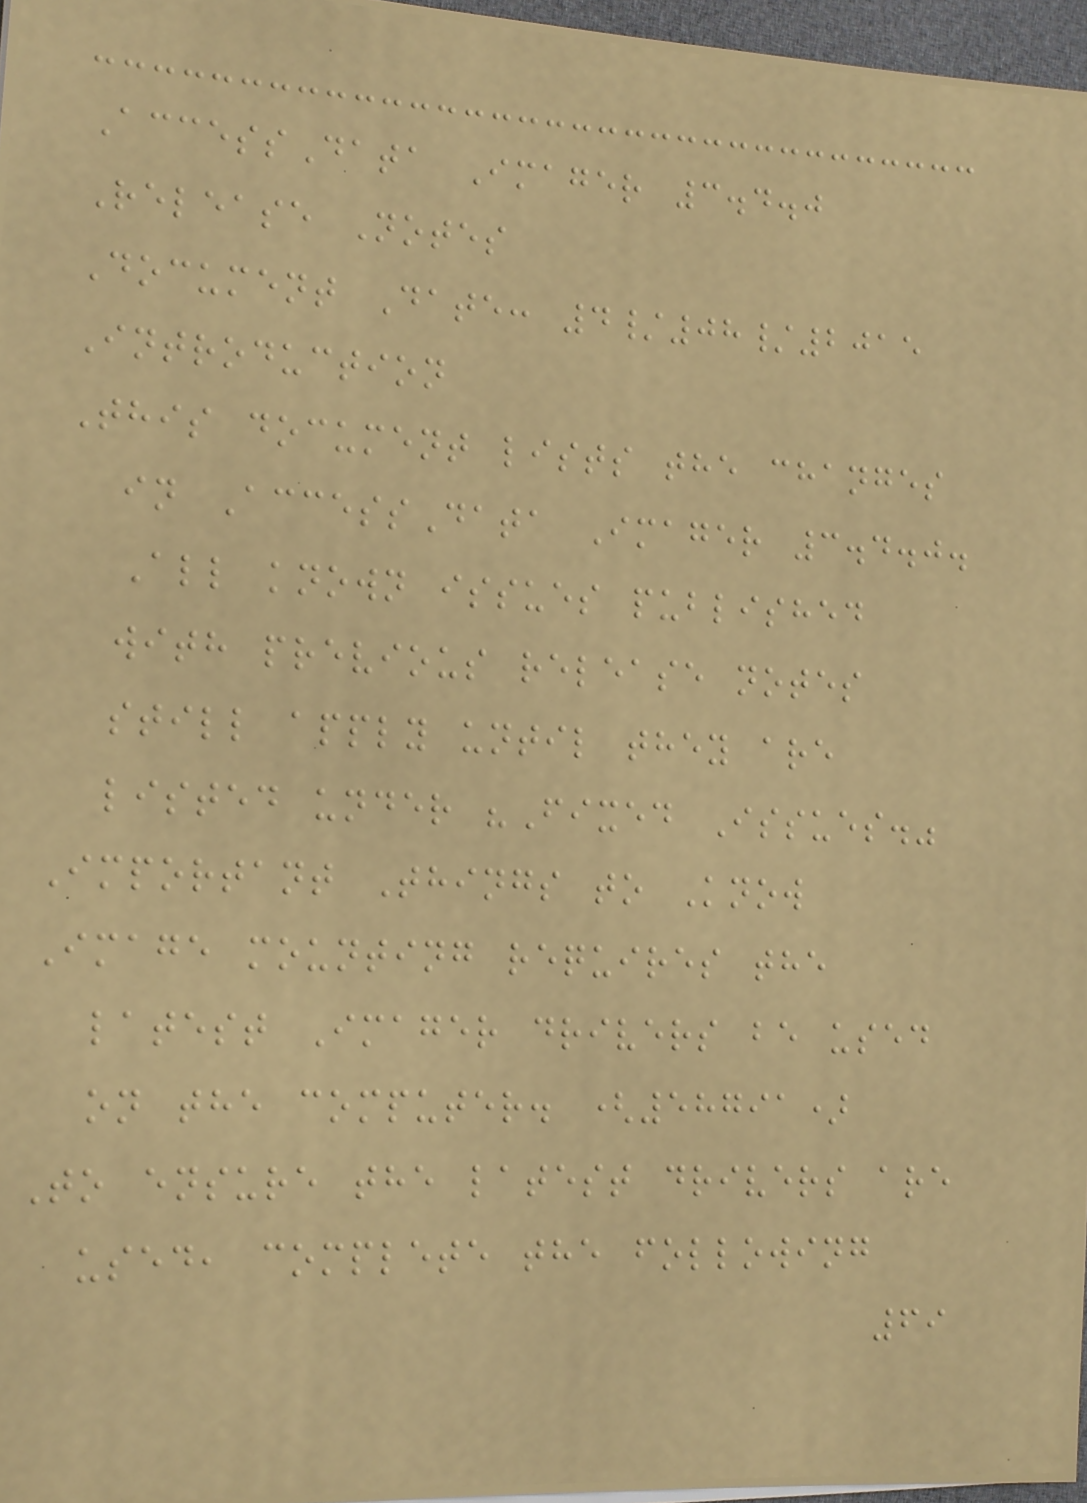AccessData Imager 3.4.0
Release Notes
Document Date: 4/08/2015
Introduction
This document lists the changes
in AccessData Imager 3.4.0.
All known issues published
with previous release notes
still apply until they are
listed under "Fixed Issues."
Important Things to Know
Image mounting requires the
latest Imager drivers be used
on the computer. (58791)
To ensure the latest drivers are
used, complete the following
69
